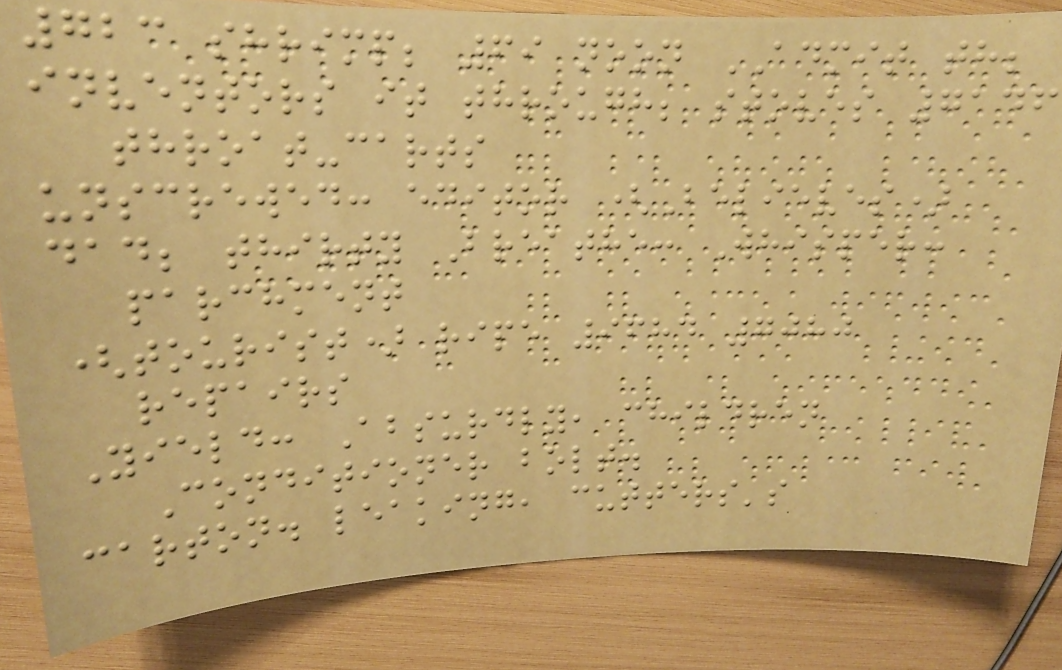723 shrimp; 69 noon ADMIT th;
inventors it through; stoves 7146
throat-carts
unscrewed: editor (Believes)
dad; thirty Breathe: Whisper:
parchment
(tourist) ripe 9684 7080
repairs
Yield: Absurdly, children
Conditioner bolt.
carton. leaking, cutters's
